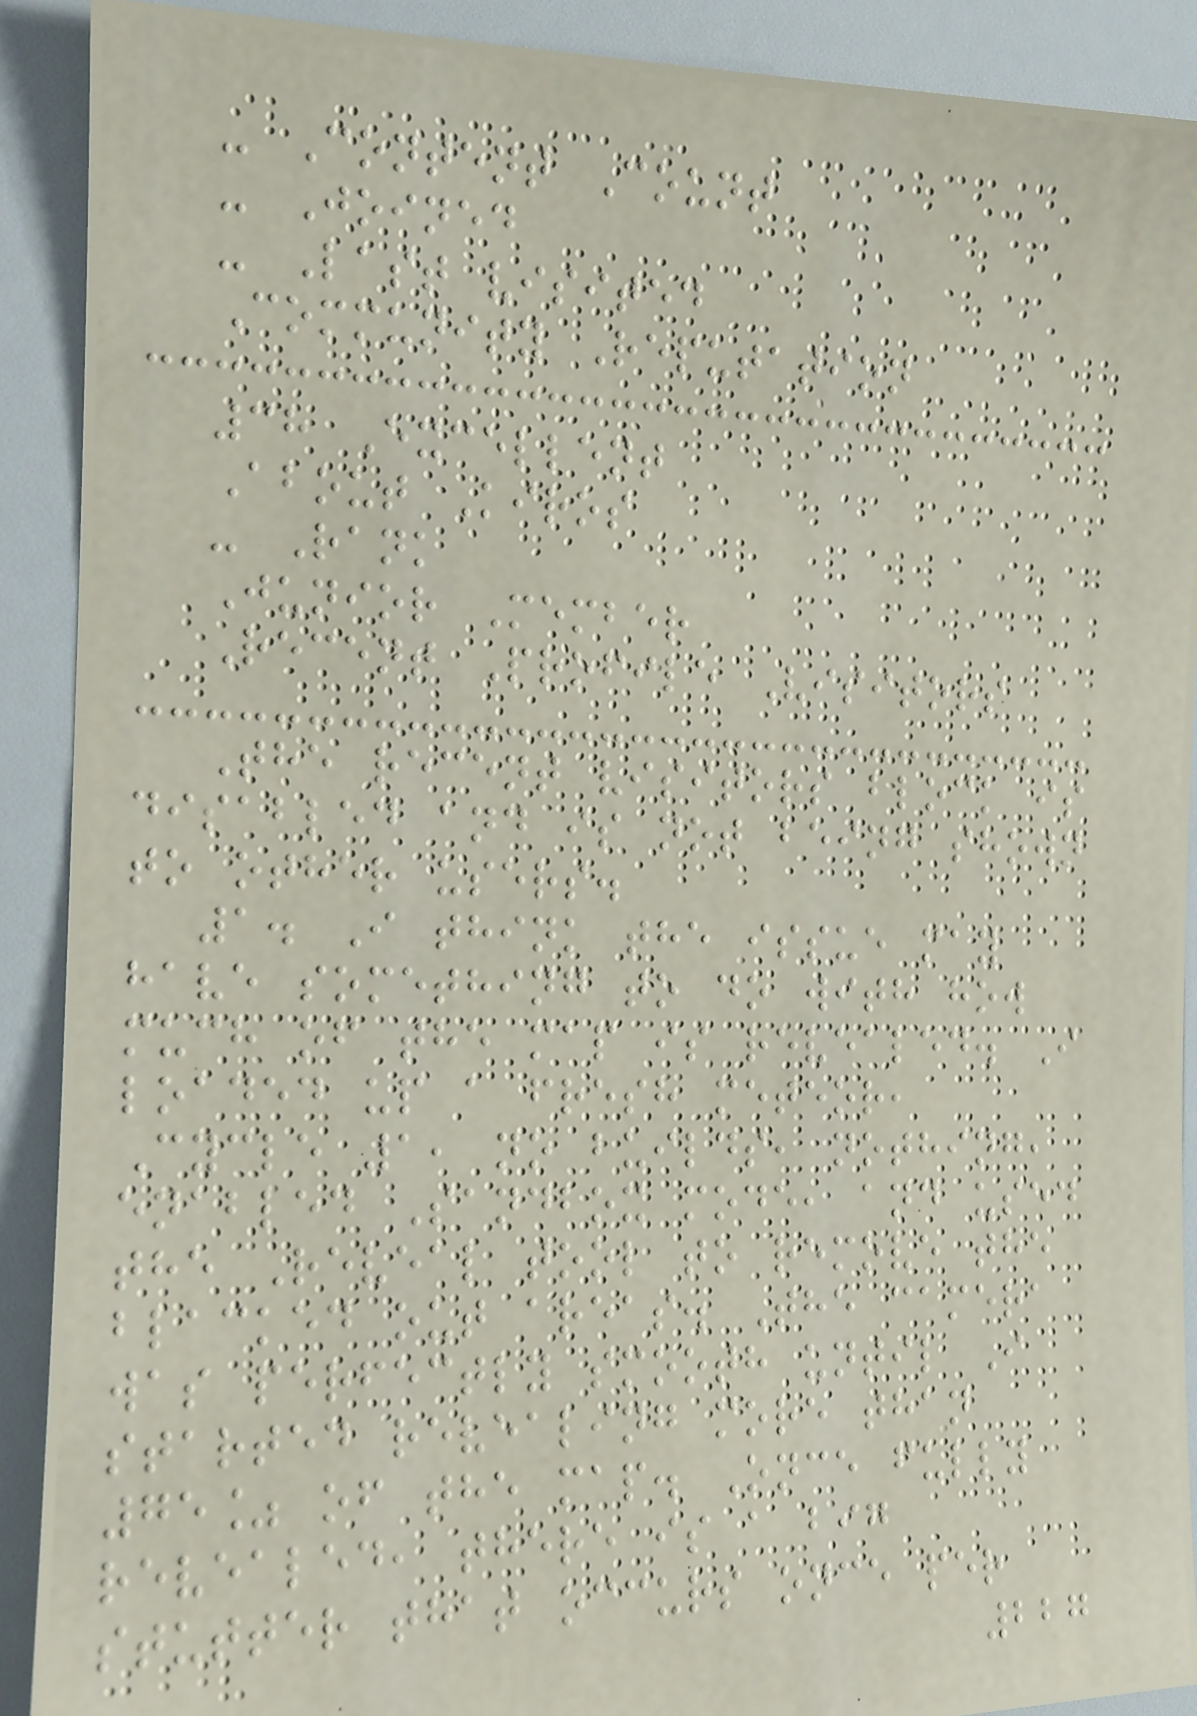- Content Count
- Joined
- Last visited
Community Reputation
38 Excellent
About Kiros
- Rank
Junior Member
Recent Profile Visitors
The recent visitors block is
disabled and is not being shown
to other users.
1. I think the issue may
have something to do with how
much of the map is revealed. I
loaded up a fresh meteor,
Cycle 1, no builds, nothing,
enabled Sandbox mode, and used
the Reveal tool to remove the
blacked out areas. The camera
was perfectly smooth until I
started revealing more than
75% of the map. Once fully
revealed, there is a big
stutter that occurs once per
227
